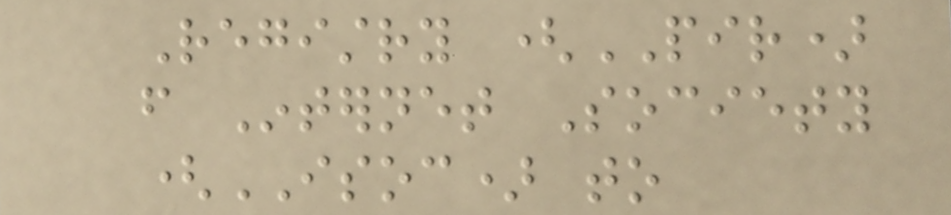Registry (PIR)
from Internet Society
(ISOC) to
